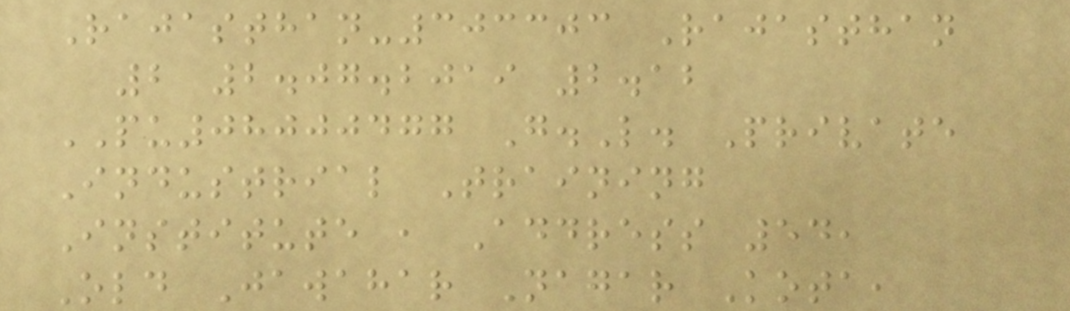Rajasthan-303303 Rajasthan
2 2.07.2019 2.12
PU08000477 G.L. Private
Industrial Training
Institute , Address 54,
Old Jawahar Nagar Kota,
